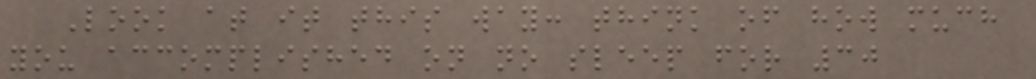Look at it this way: think of how much
you accomplished on no sleep for 30
